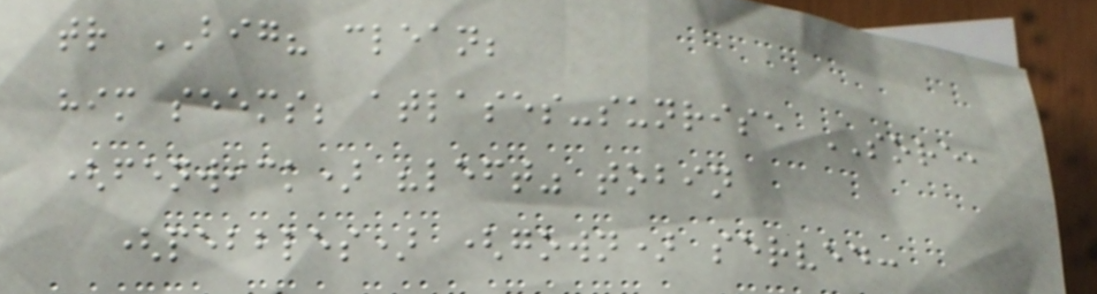tr BIG? clean;
him seems; atlases-sunrise SORE,
(fenwick) "left" tobin
(pebbles) (gown) served:
